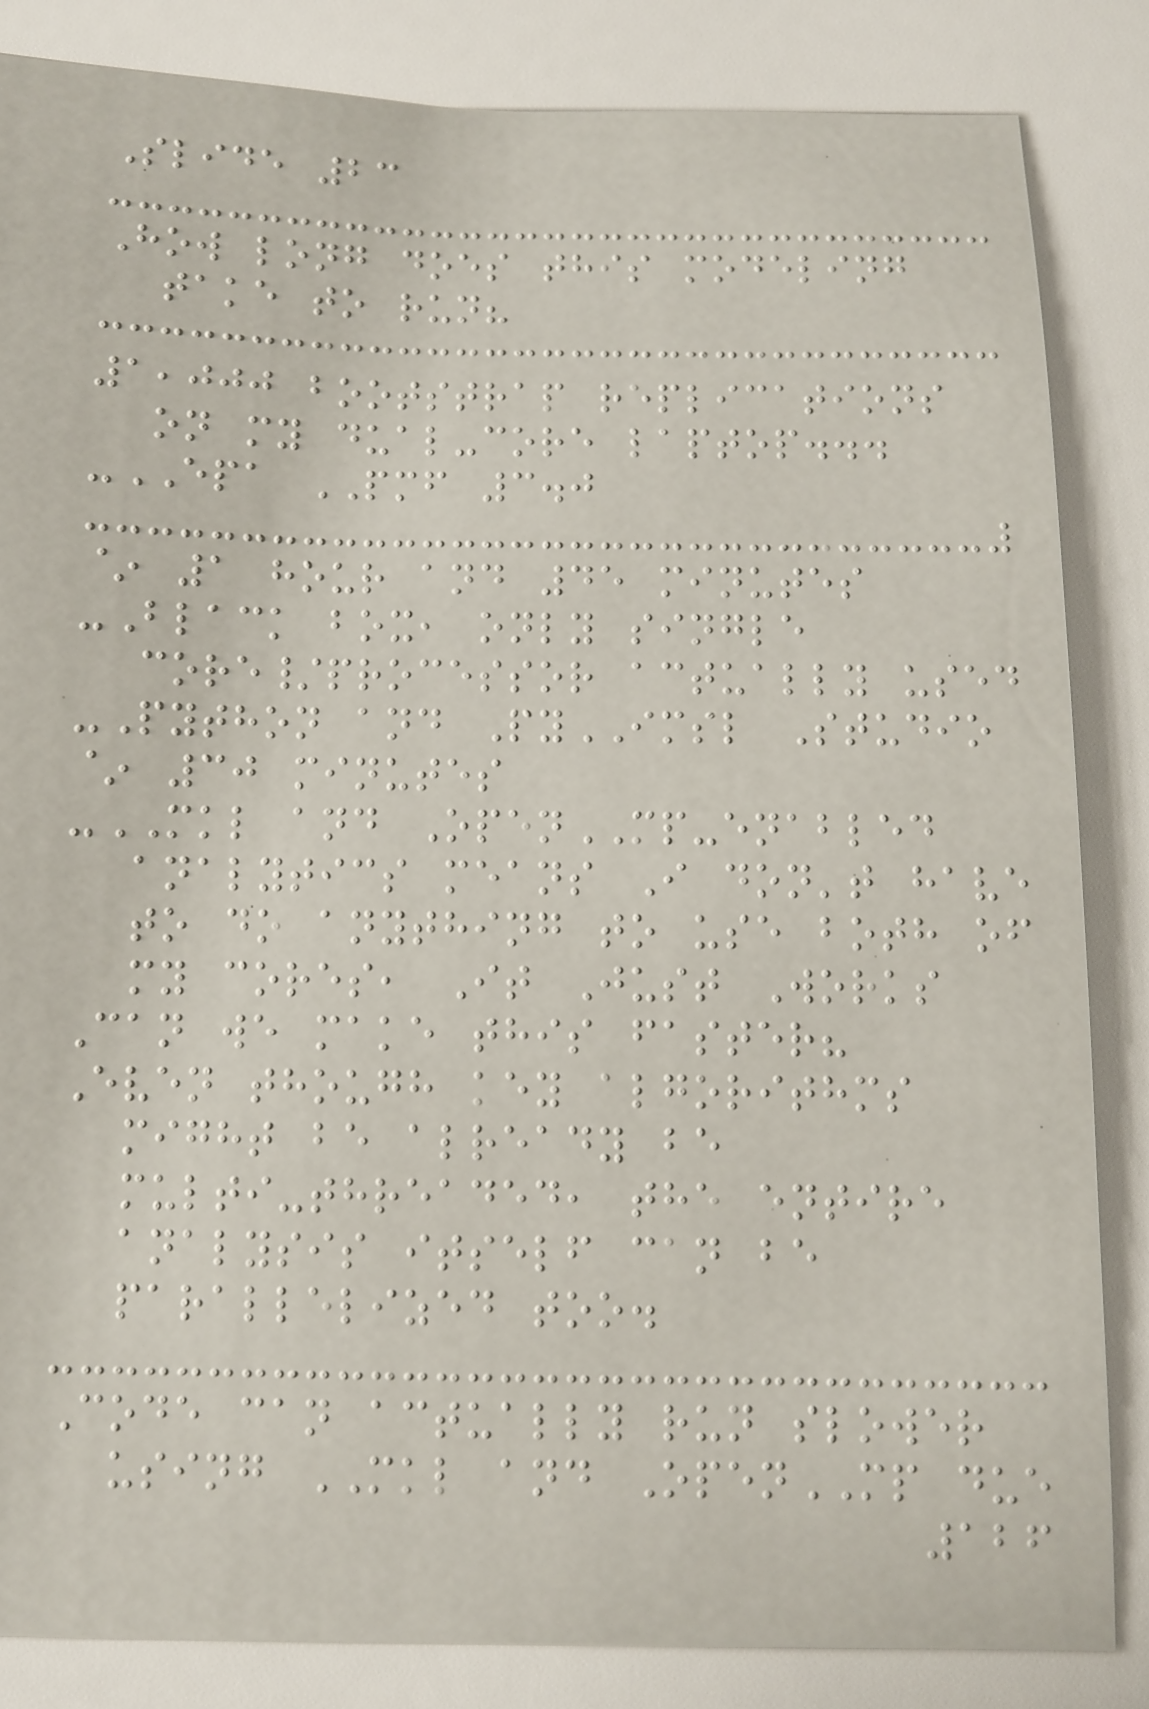Slide 23
How long does this modeling
take to run?
1,000 bootstrap replications
on my dual-core laptop...
-EPA PMF 3.0
~ 1 hour and 45 minutes
-Black box, only single
core/processor actually used
-Python and PyIMSL Studio
~ 30 minutes
-MKL and OpenMP-enabled
analytics means I don't have
to do anything to use both of
my cores, It Just Works
Can we make this faster?
Even though key algorithms
might be already be
multi-threaded, the entire
analysis itself can be
parallelized too.
Code can actually run slower
using MKL and OpenMP due
126
